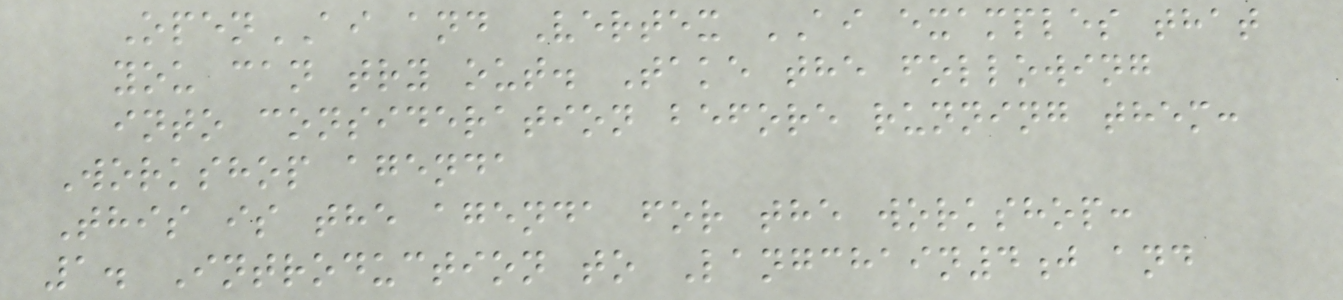OpenAI and Vertex AI examples that
you can try out. Take the following
into consideration before running them:
Workshop agenda
This is the agenda for the workshop:
1. Introduction to Langchain4j and
